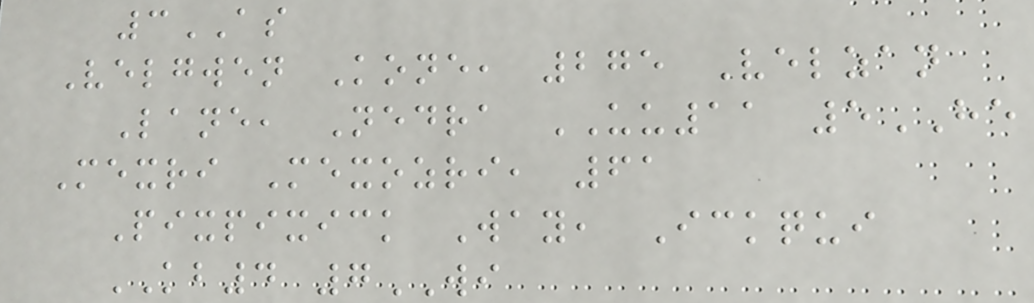3AS
Velgwen Kone, 275 Velzan
Lane, Nedra UU11 5HE
Mexri Mexozri, 61
Pixpixick Way, Ickqui
KB4 7WI
